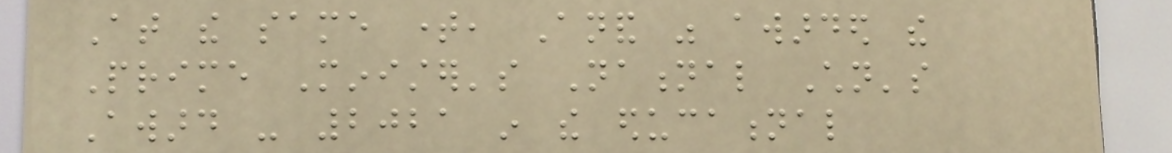At the same time, Anand was awarded the
Prime Minister's National Children's
Award - 2021 in the educational
